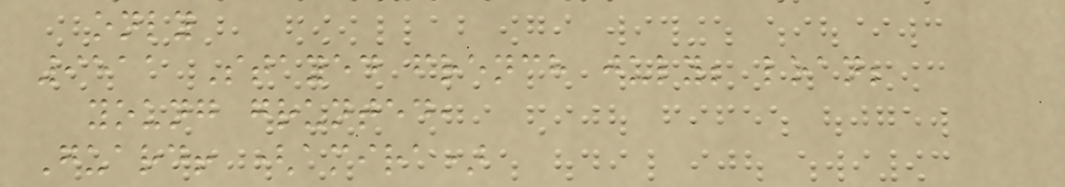only
9511 Stayed french july; loan;
young grunted,
Guard! (amira)
